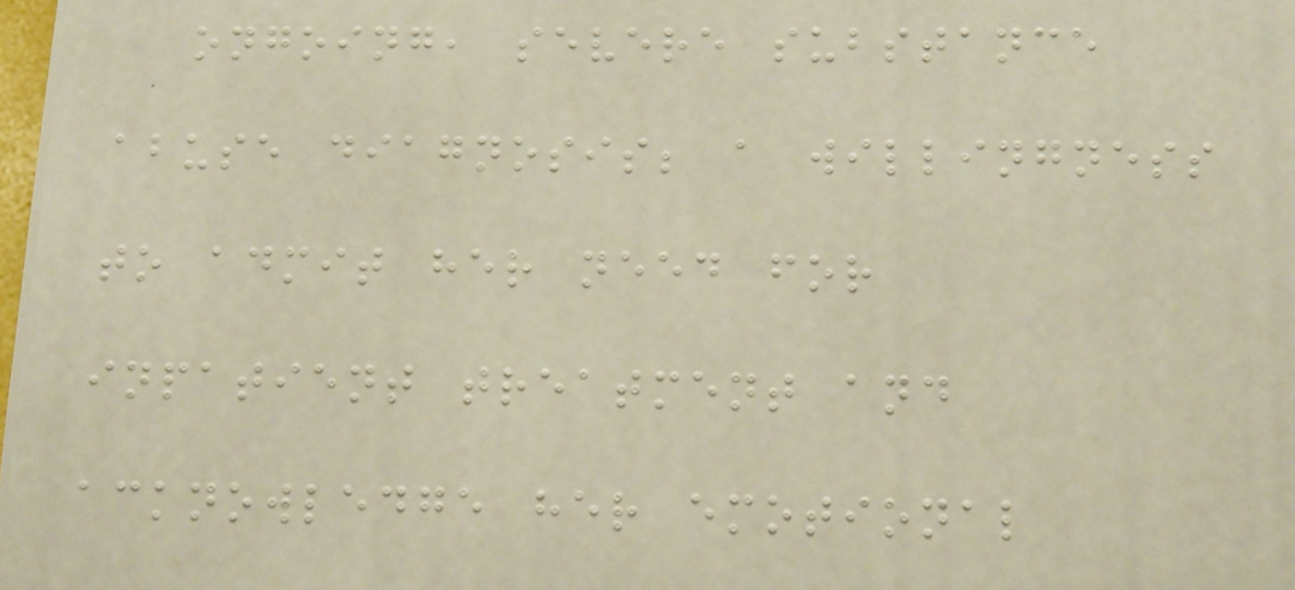ongoing, severe substance
abuse diagnosis; a willingness
to admit her need for
inpatient treatment and
acknowledge her emotional
